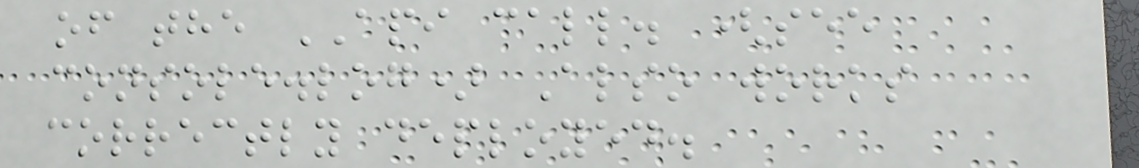of the API call. (see
console.log) Also works
correctly deployed.
